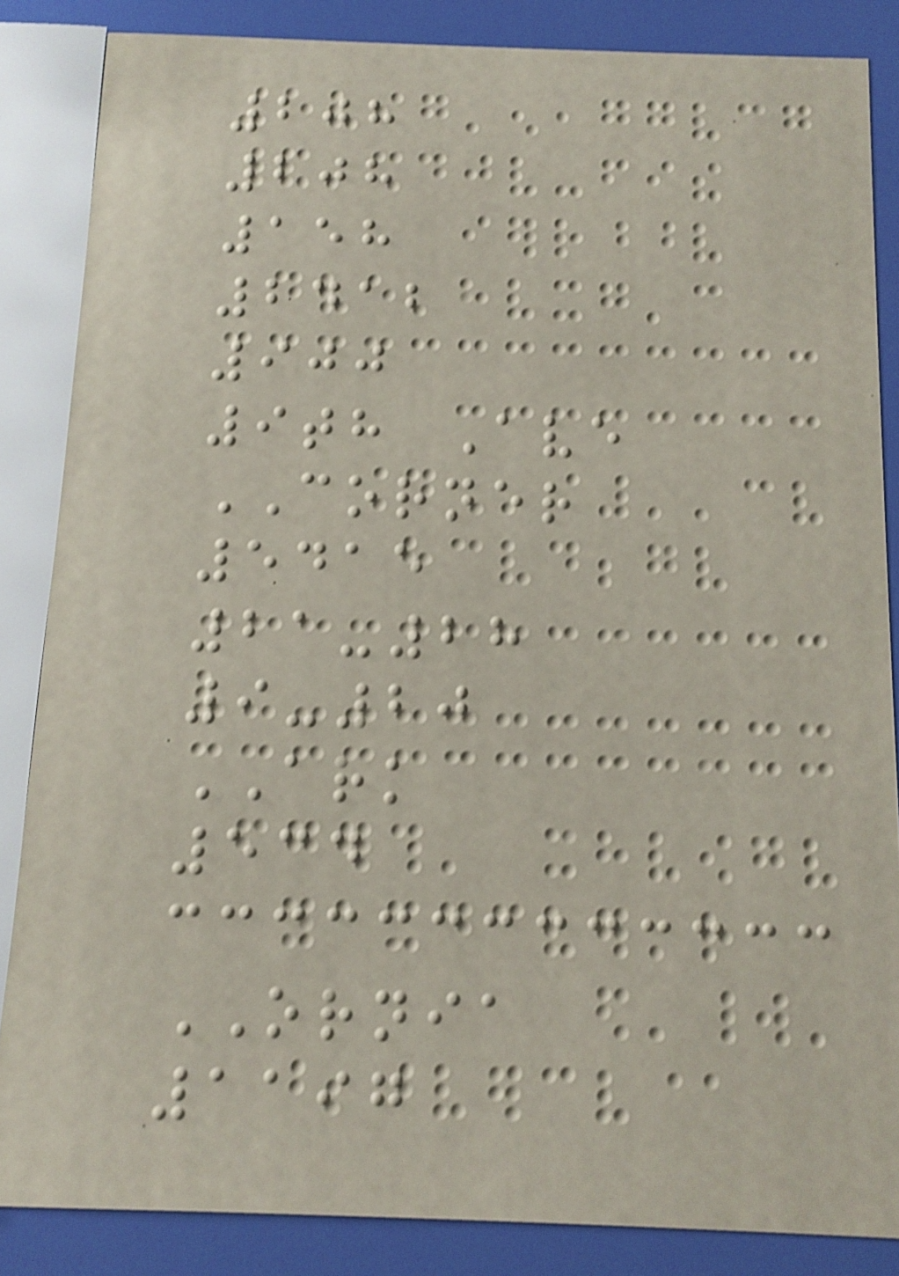208
208
158
2412
900
9th Ave
CORNER
5415
21-28
9-20
ARK
534
ORNIA
1197
